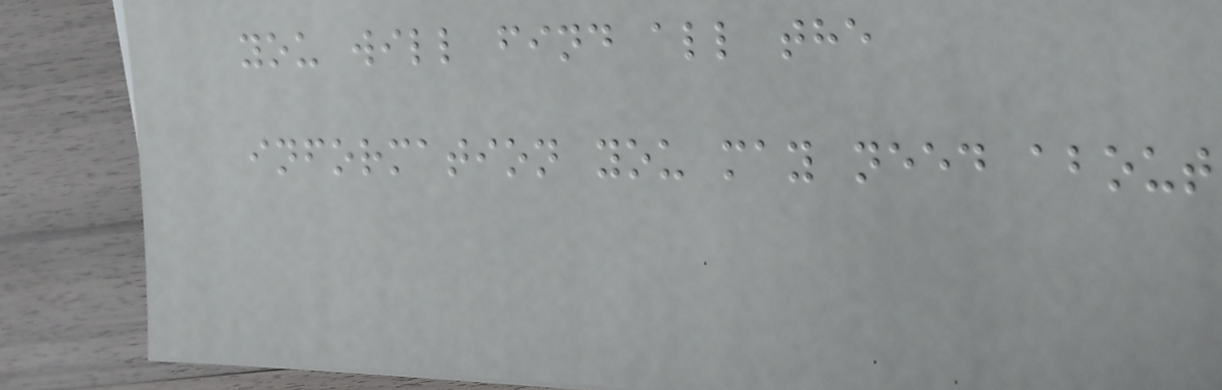you will find all the
information you may need about
